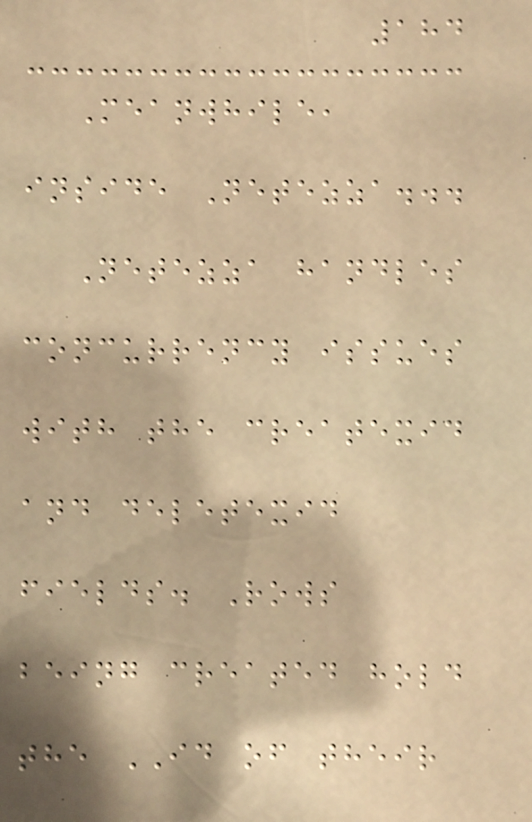184
Meanwhile,
inside Netezza...
Netezza handles
concurrency issues
with the createxid
and deletexid
fields. Rows
being created hold
the ID of their
